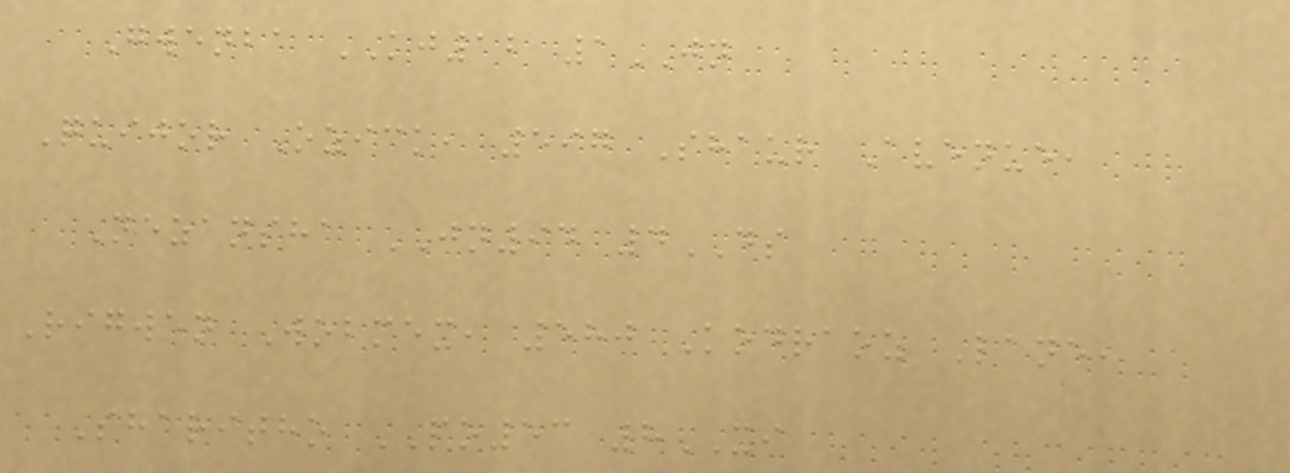Gwenba KJ12 1JN
Quijor Ozick, 597 Shaur Avenue,
Nezansha JN94 4DS
Rigwen Wobmex, 580 Kodraoz Lane,
Sharitho PO53 8XI
